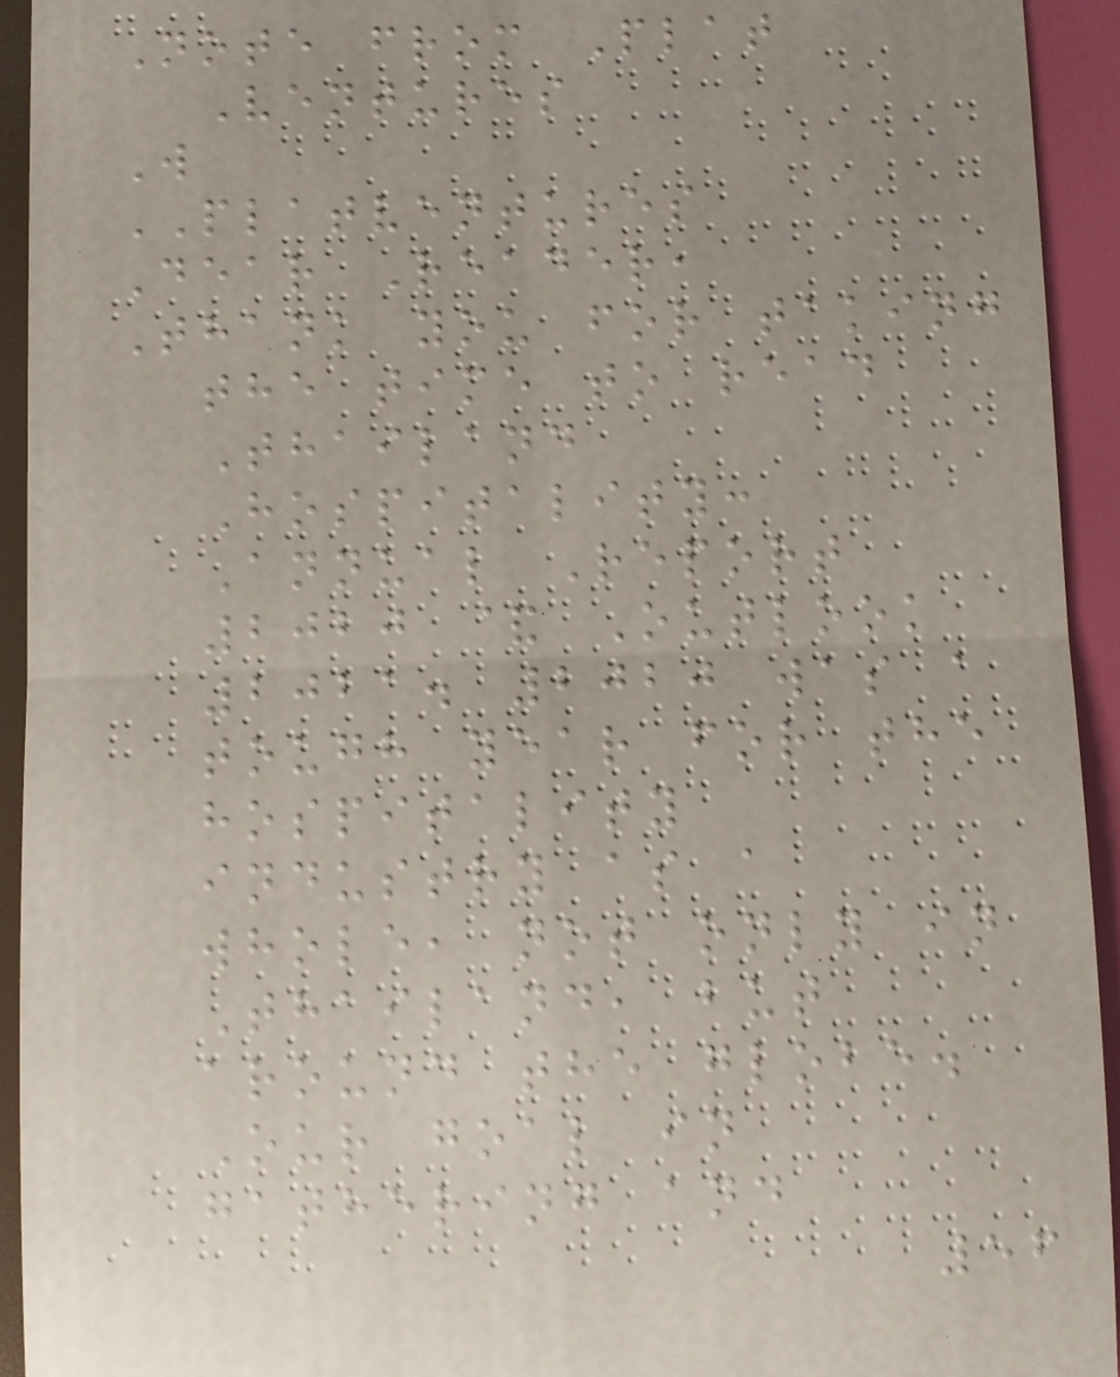Note from Plat
Ventures
W
PLATVENTURES
Dear Reader,
Thank you for taking
the time to read
Thailand
Hospitality:
Annual Report
2020 & Outlook
2021. 2020 was a
tough year for the
hospitality
industry as a
whole, not only in
Thailand, but
around the globe.
Our goal in
gathering and
56
